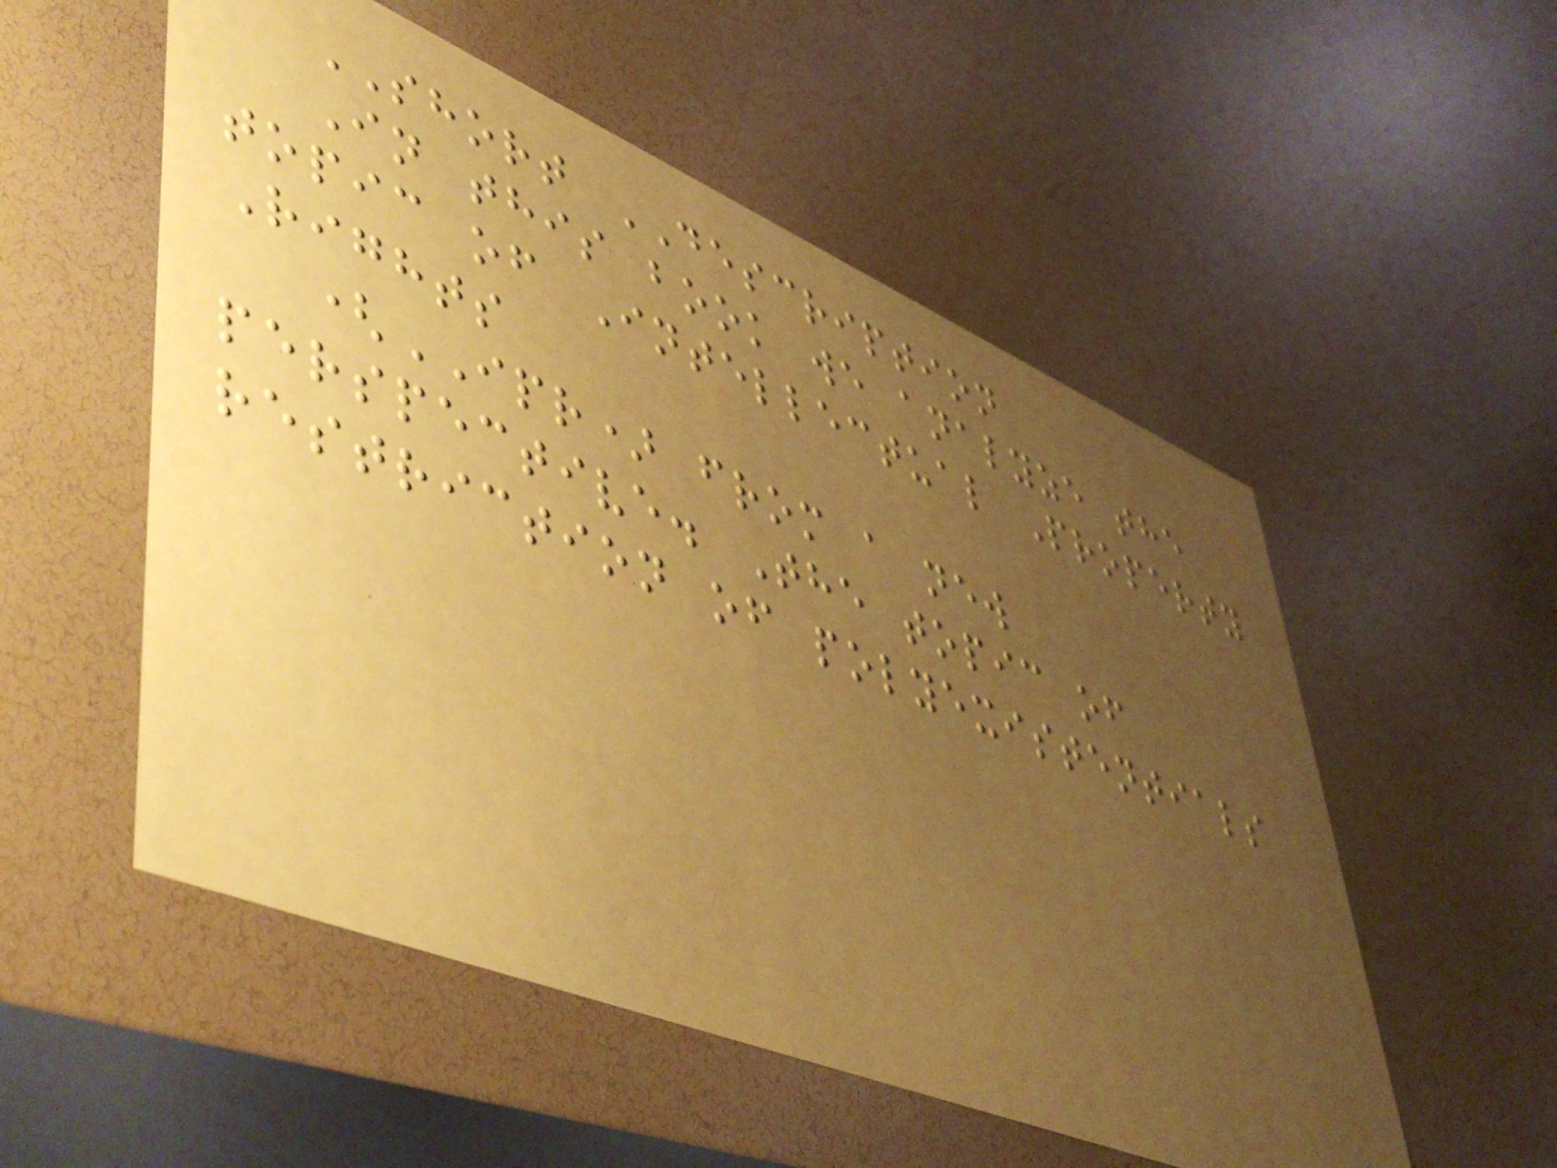SHORT DESCRIPTION
In this book we analyze the
topic of Intellectual Property
Rights
(IPR) from a new
perspective. The topic of
restriction of polyexistentials
